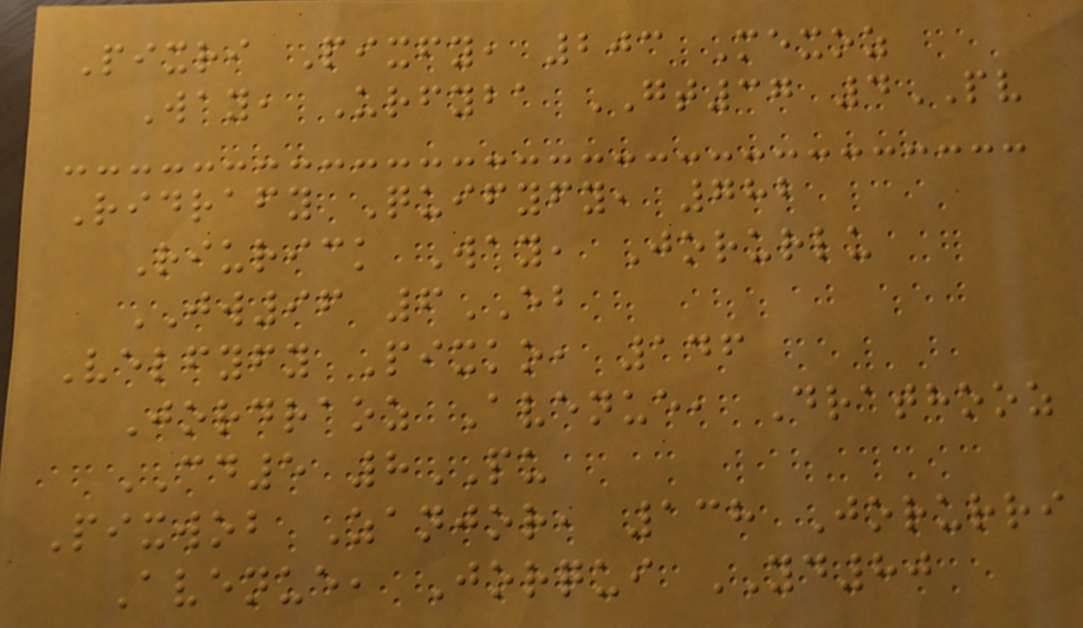Pixri Pixfy, 203 Mexoz
Way, Urfyba GT37 4PV
Ridrafy Quifyfy, 782
Riurick Way, Jorurlu
JW96 6EB
Velfyfy Pixko, 146
Jordraoz Avenue, Drathooz
CD5 8PU
Pixwob Zanjor, 138 Jorurri
Avenue, Jorqui YD80
